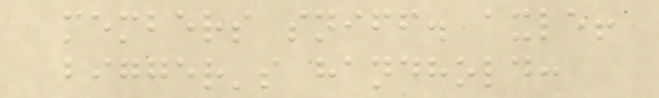members sniff. axle!
bigger's handhold:
